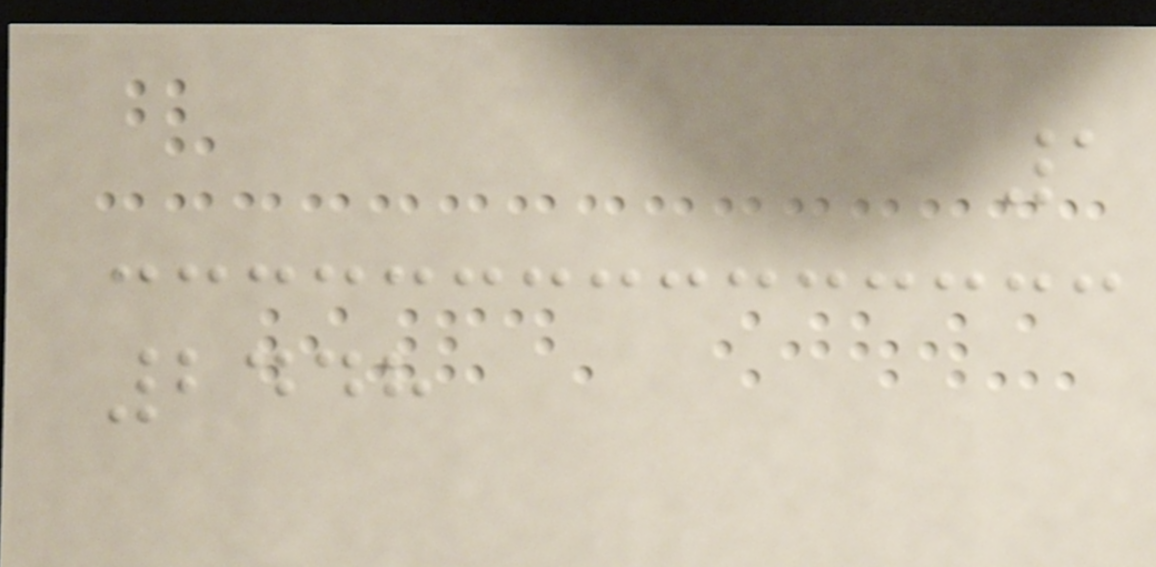1
2448
